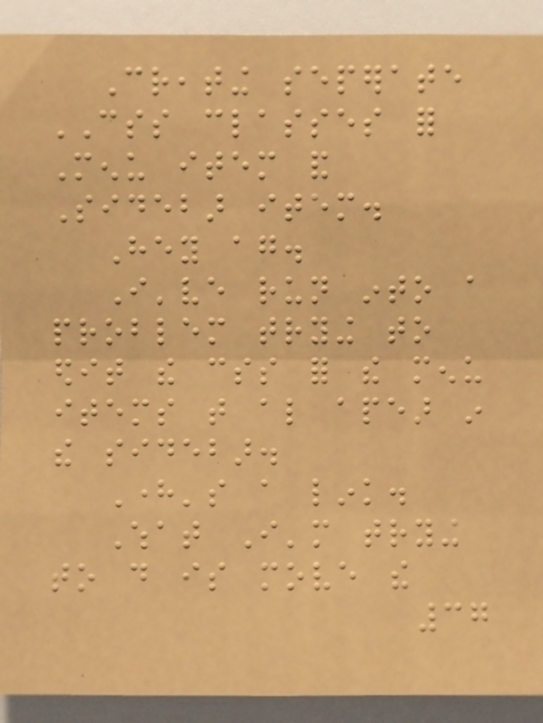Creating seperate
CSS classes for
Menu item and
Sidebar item.
Hey again.
I've run into a
problem trying to
edit the css for the menu
items that also apear in
the sidebar.
Here's a link.
What I'm trying
to do is move the
37
